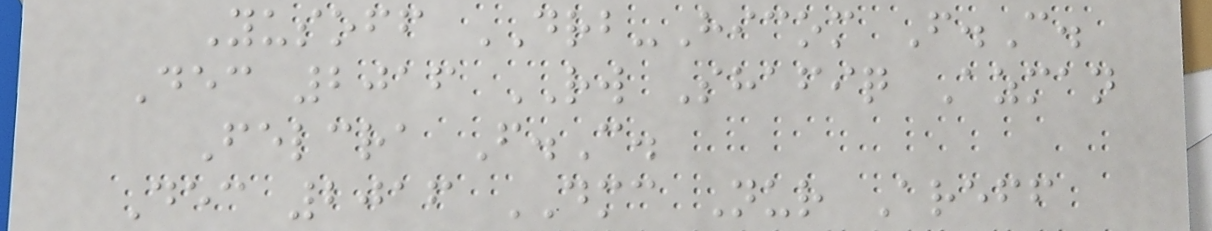Yusoff DRB-Hicom F.C.
Dec 2016 RW Shafiq Azman
Felcra F.C.
Dec 2016 DMC Nur Areff
